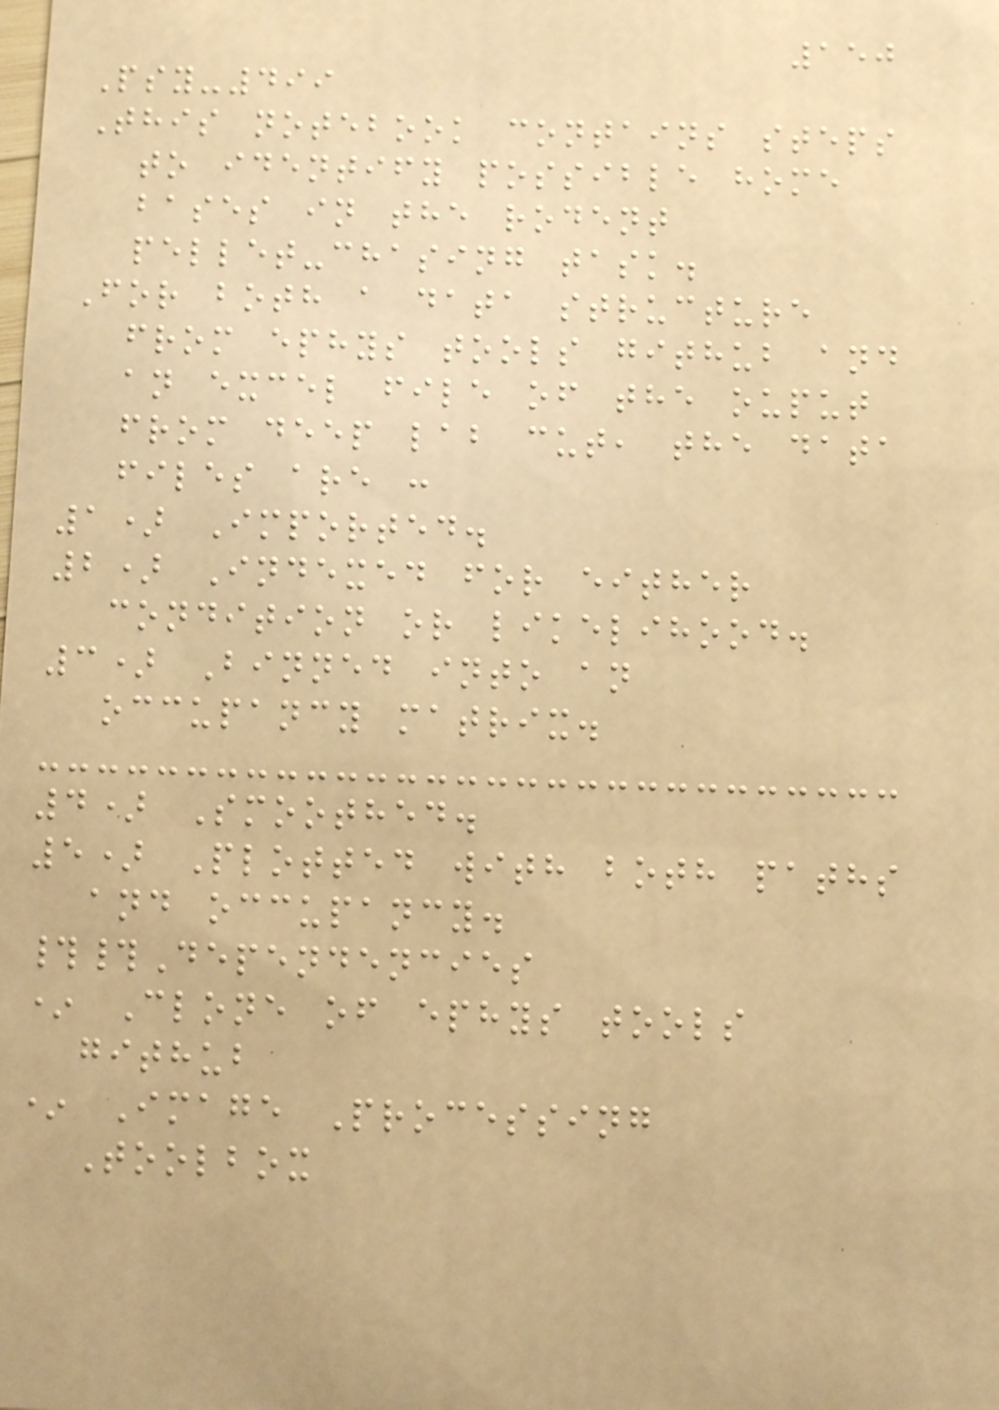150
Psy-499
This notebook contains steps
to identify possible home
bases in the rodent
pellet-chasing task.
For both a data structure
from ephys tools github and
an excel file of the ouput
from deep lab cut, the data
files are :
1) Imported.
2) Indexed for either
condition or likelihood.
3) Binned into an
occupancy matrix.
4) Smoothed.
5) Plotted with both paths
and occupancy.
##Dependencies
* Clone of ephys tools
github
* Image Processing
Toolbox
